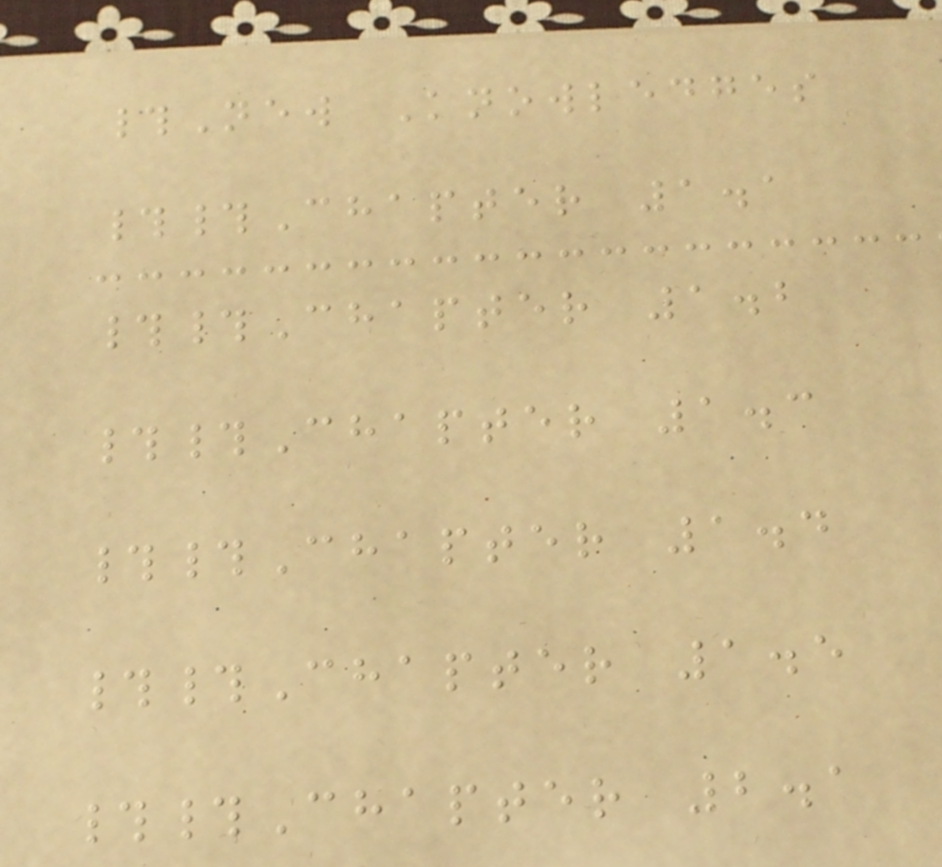#New Knowledges
##Chapter 1.1
##Chapter 1.2
##Chapter 1.3
##Chapter 1.4
##Chapter 1.5
##Chapter 2.1
